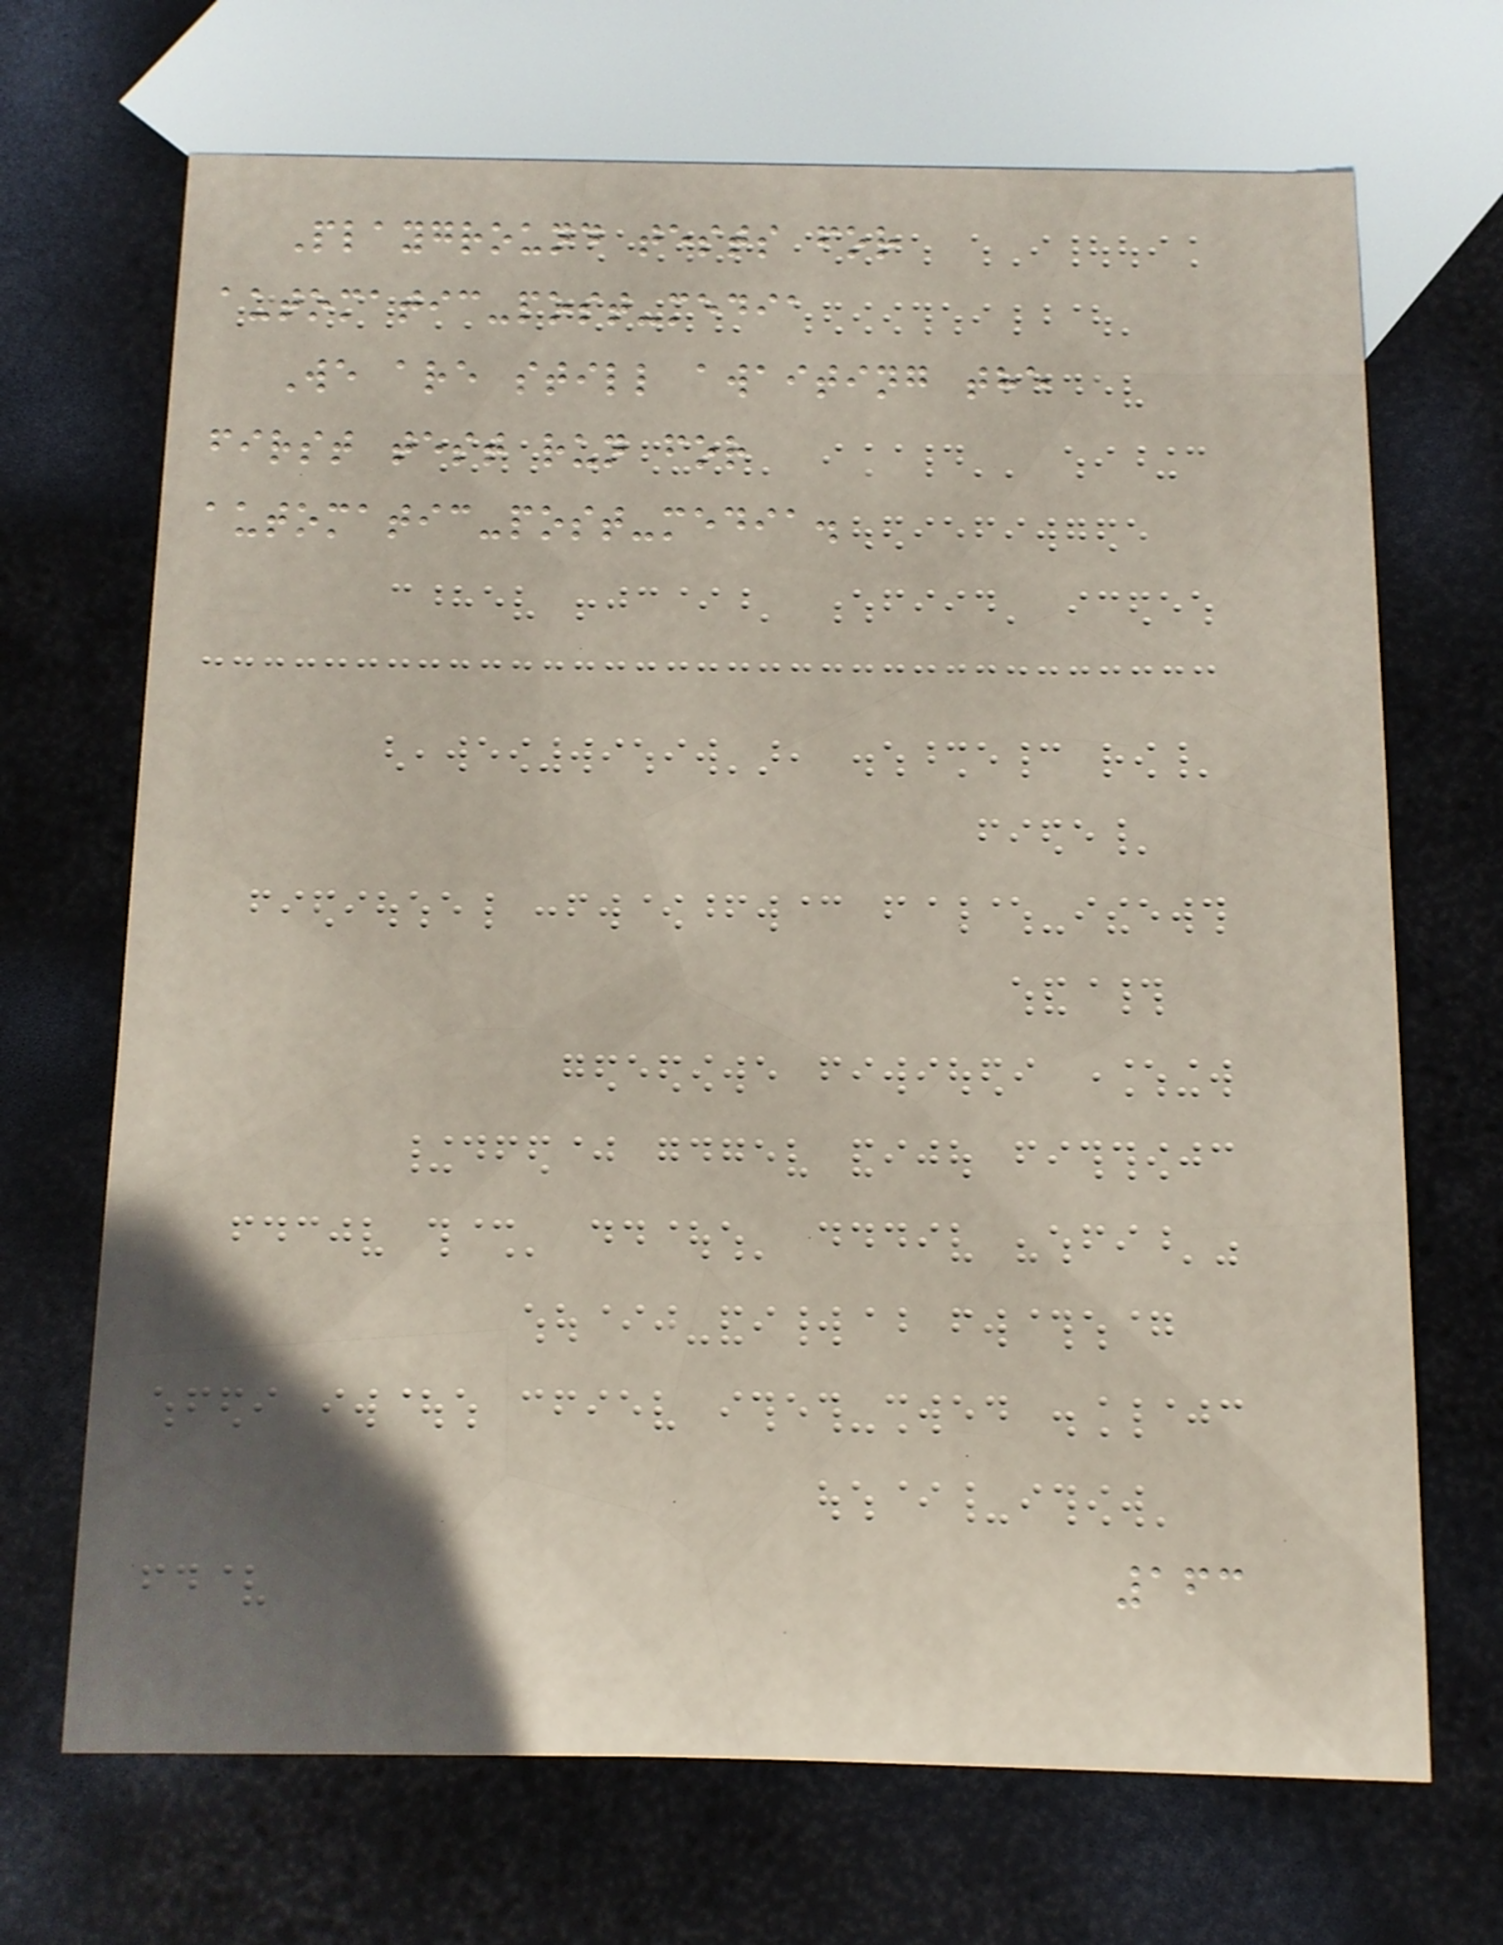Playground tests for
automatic-post-media
We are still awaiting the
first test run for
automatic-post-media.
163
